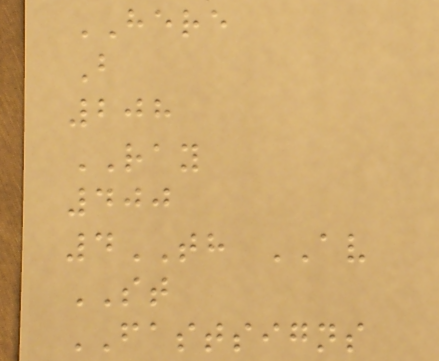HERE
B
208
RAY
400
4TH AV
ST
FASTSIGNS
